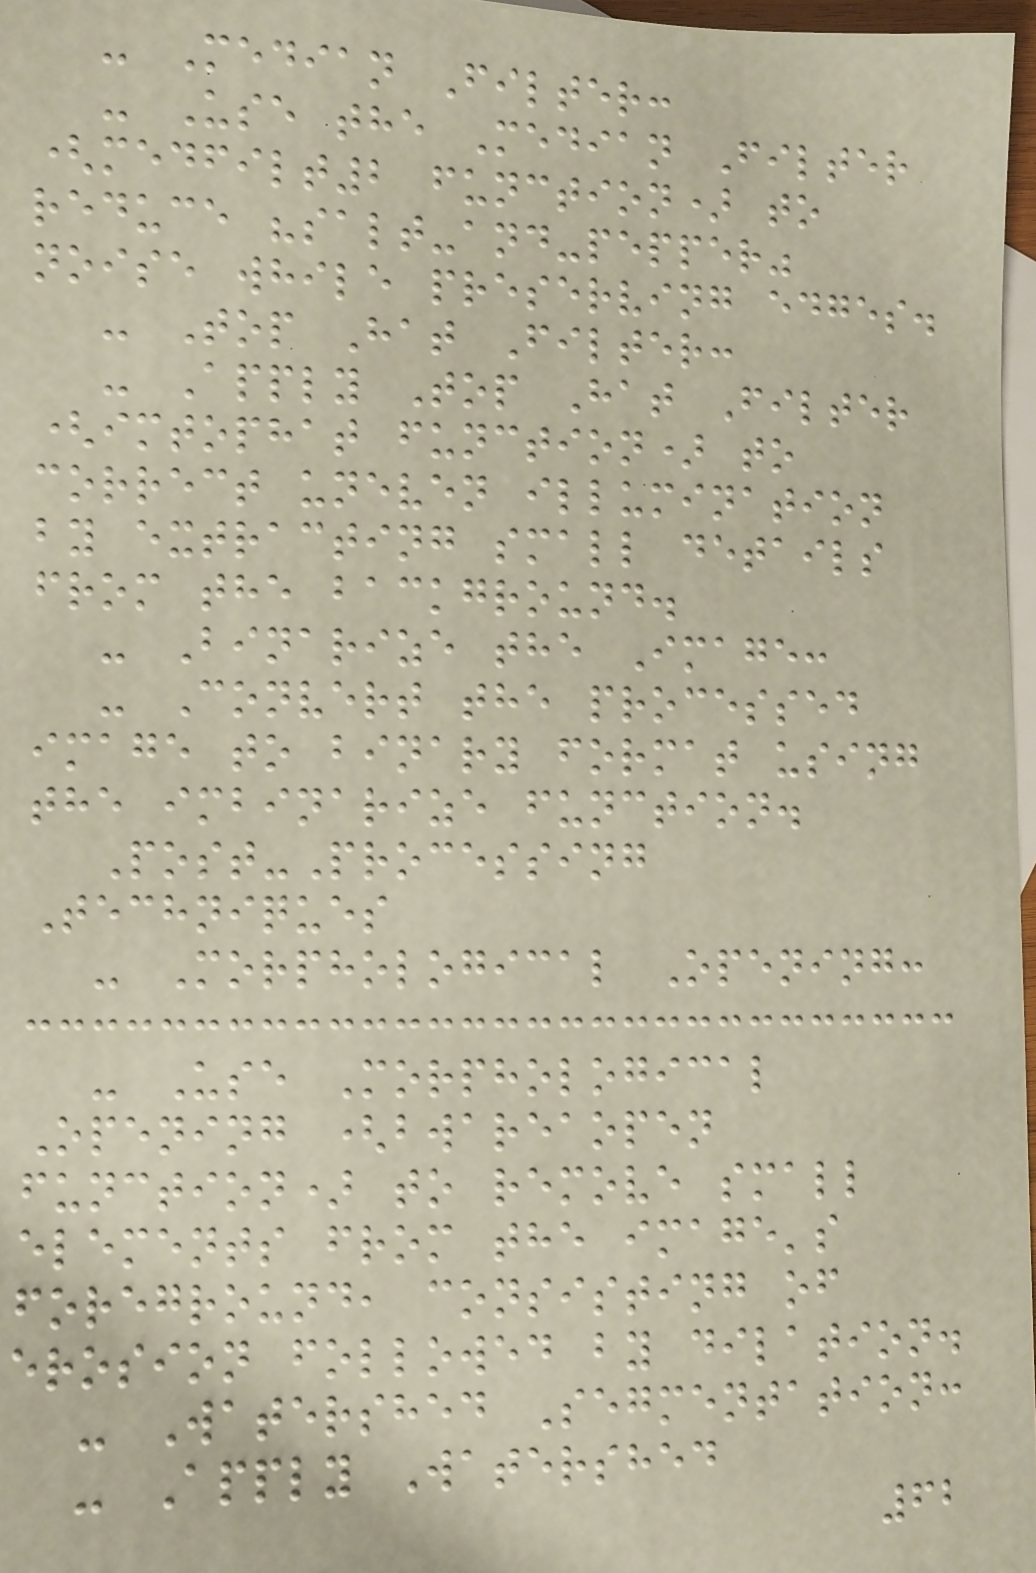- Median Filter:
- Use the Median Filter
(medfilt2 function) to
reduce "salt-and-pepper"
noise while preserving edges.
- Top Hat Filter:
- Apply Top Hat Filter
(imtophat function) to
correct uneven illumination
by extracting small details
from the background.
- Binarize the Image:
- Convert the processed
image to binary format using
the imbinarize function.
Post-Processing
Techniques
- Morphological Opening:
- Use Morphological
Opening (bwareaopen
function) to remove small
elements from the image's
foreground, consisting of
erosion followed by dilation.
- Watershed Segmentation:
- Apply Watershed
62
